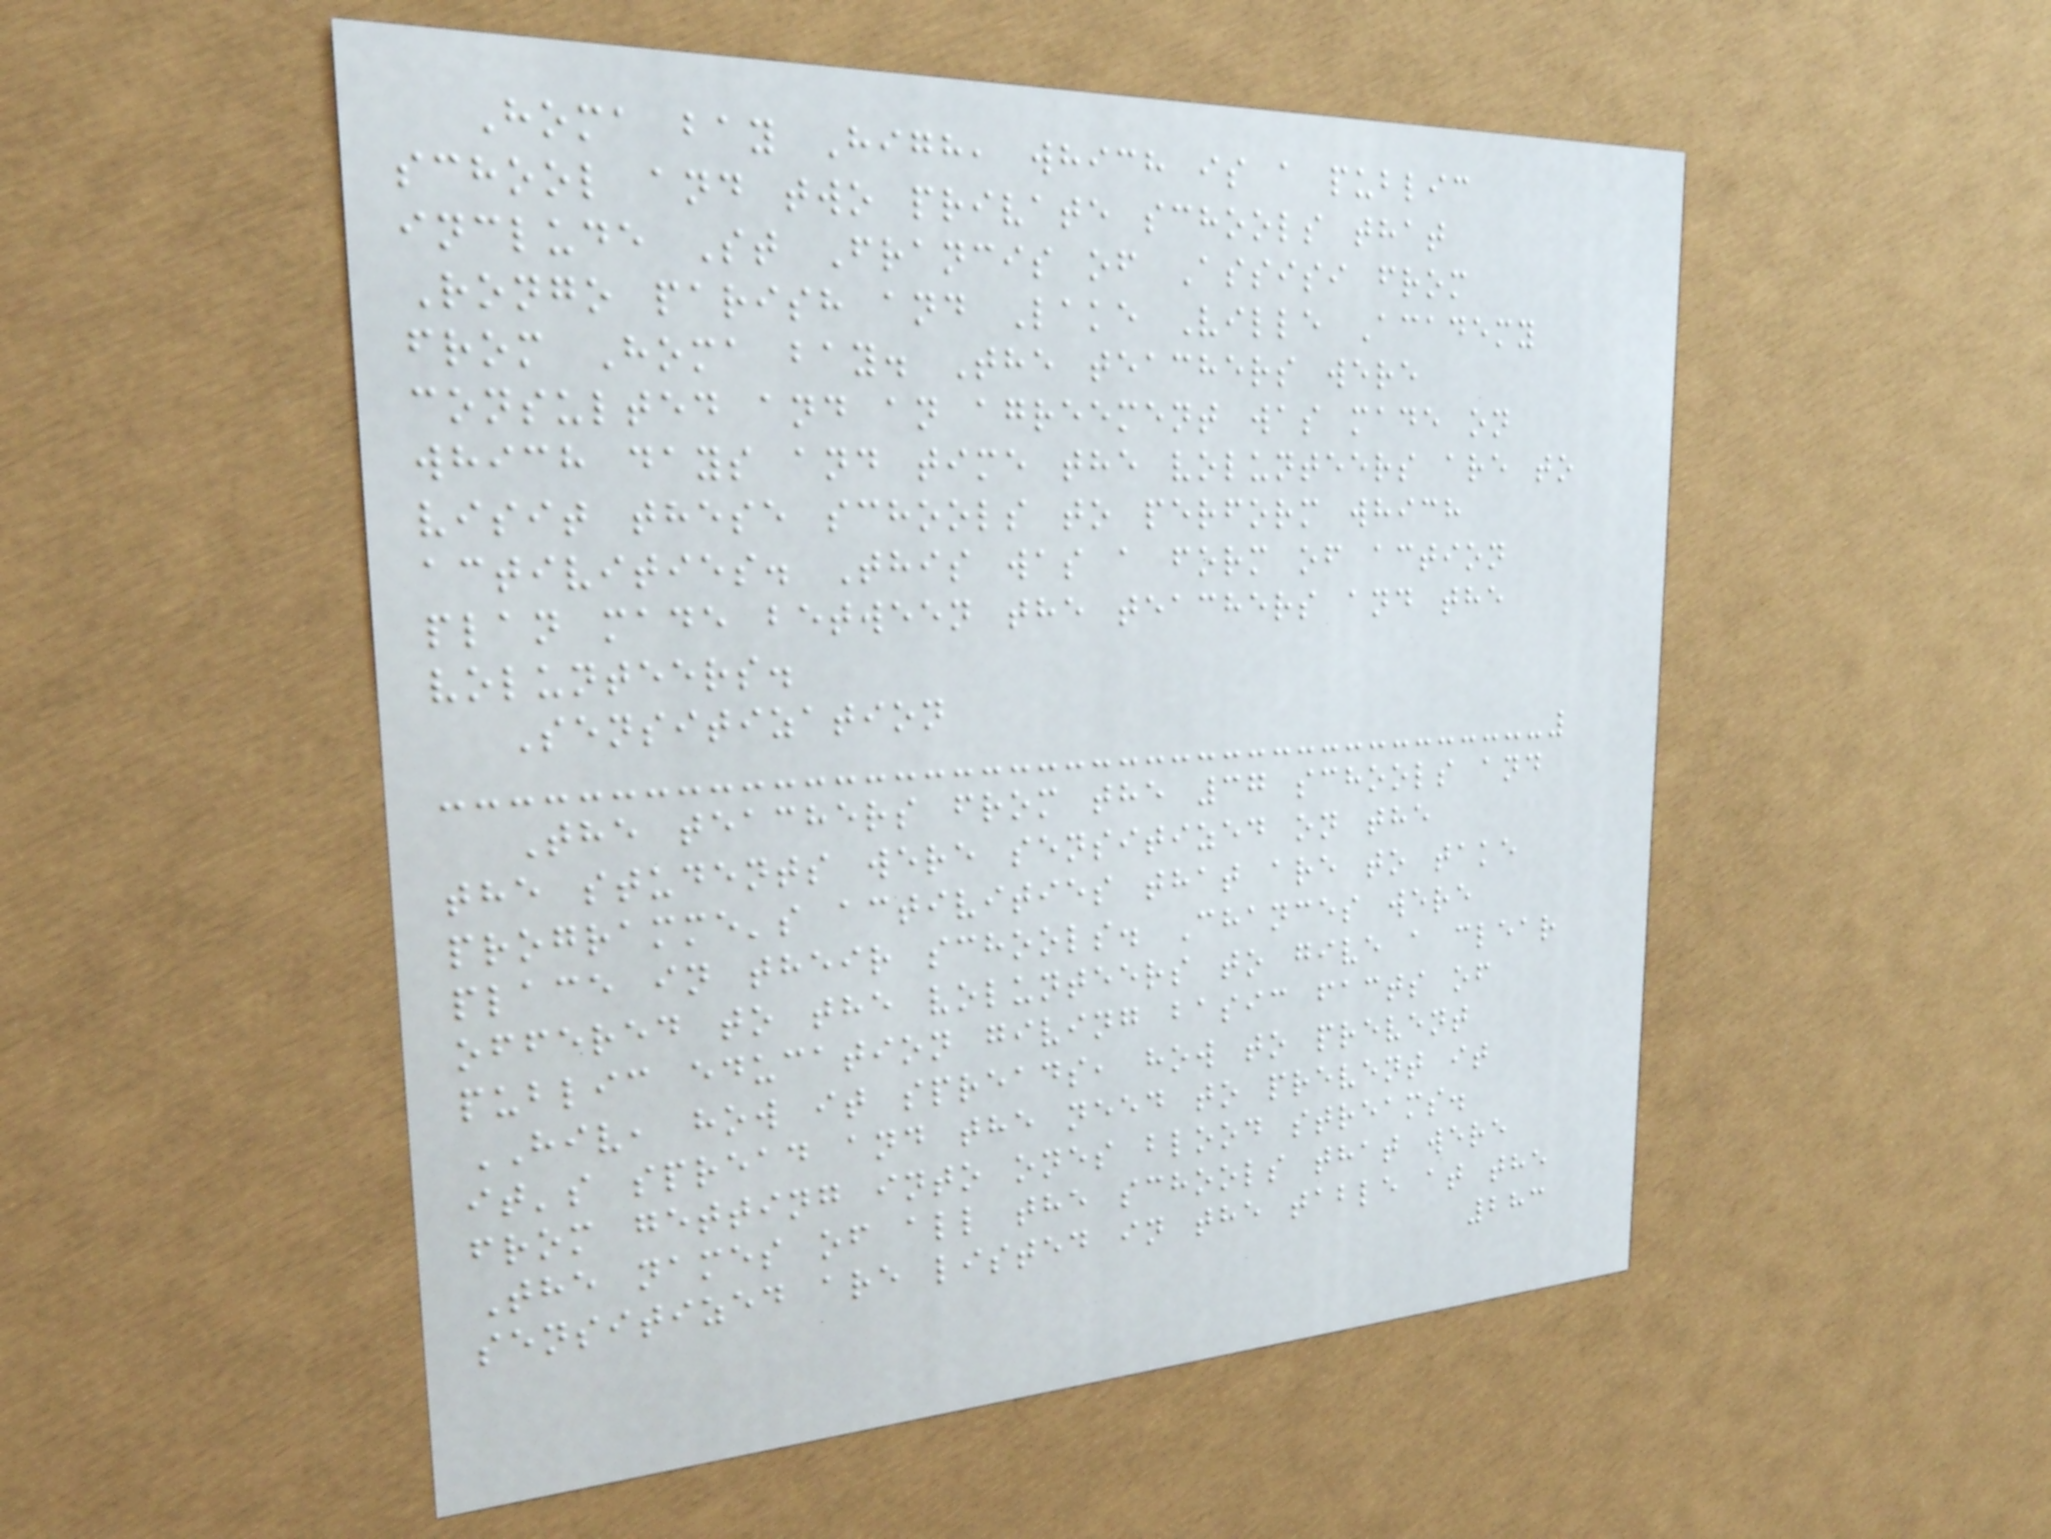Homa bay High, which is a public
school and two private schools that
include St Francis of Assisi from
Rongo parish and Lake Ville Academy
from Homa bay. The teachers were
consulted and an agreement was made on
which days and time the volunteers are to
visit these schools to perform which
activities. This was a form of action
plan made between the teachers and the
volunteers.
Sensitization
The teachers from the 37 schools and
the students were sensitized on the
programme's activities that are to take
place in their schools. Chances were
offered to the volunteers to give a clear
public education giving basic facts of
HIV, how it spreads, how to prevent
it's spread and the need to prevent it
from getting into ones blood streams.
The names of all the schools that were
sensitized are listed in the table at the
283
